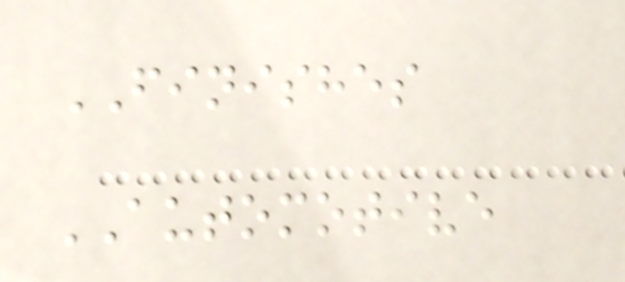FINISHES
AUTOMOTIVE
